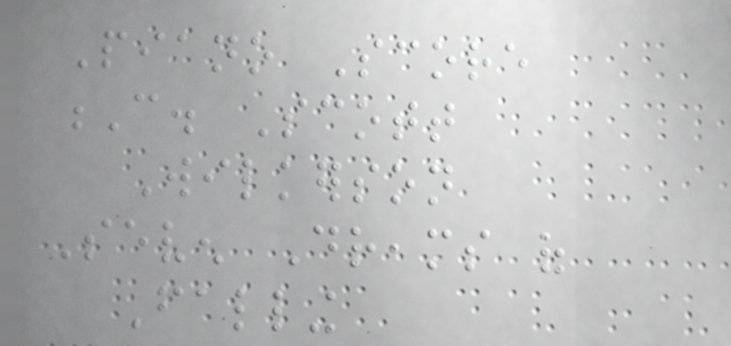Piano Score
C. Scott
Wilkerson
Seven Dreams of
Falling
